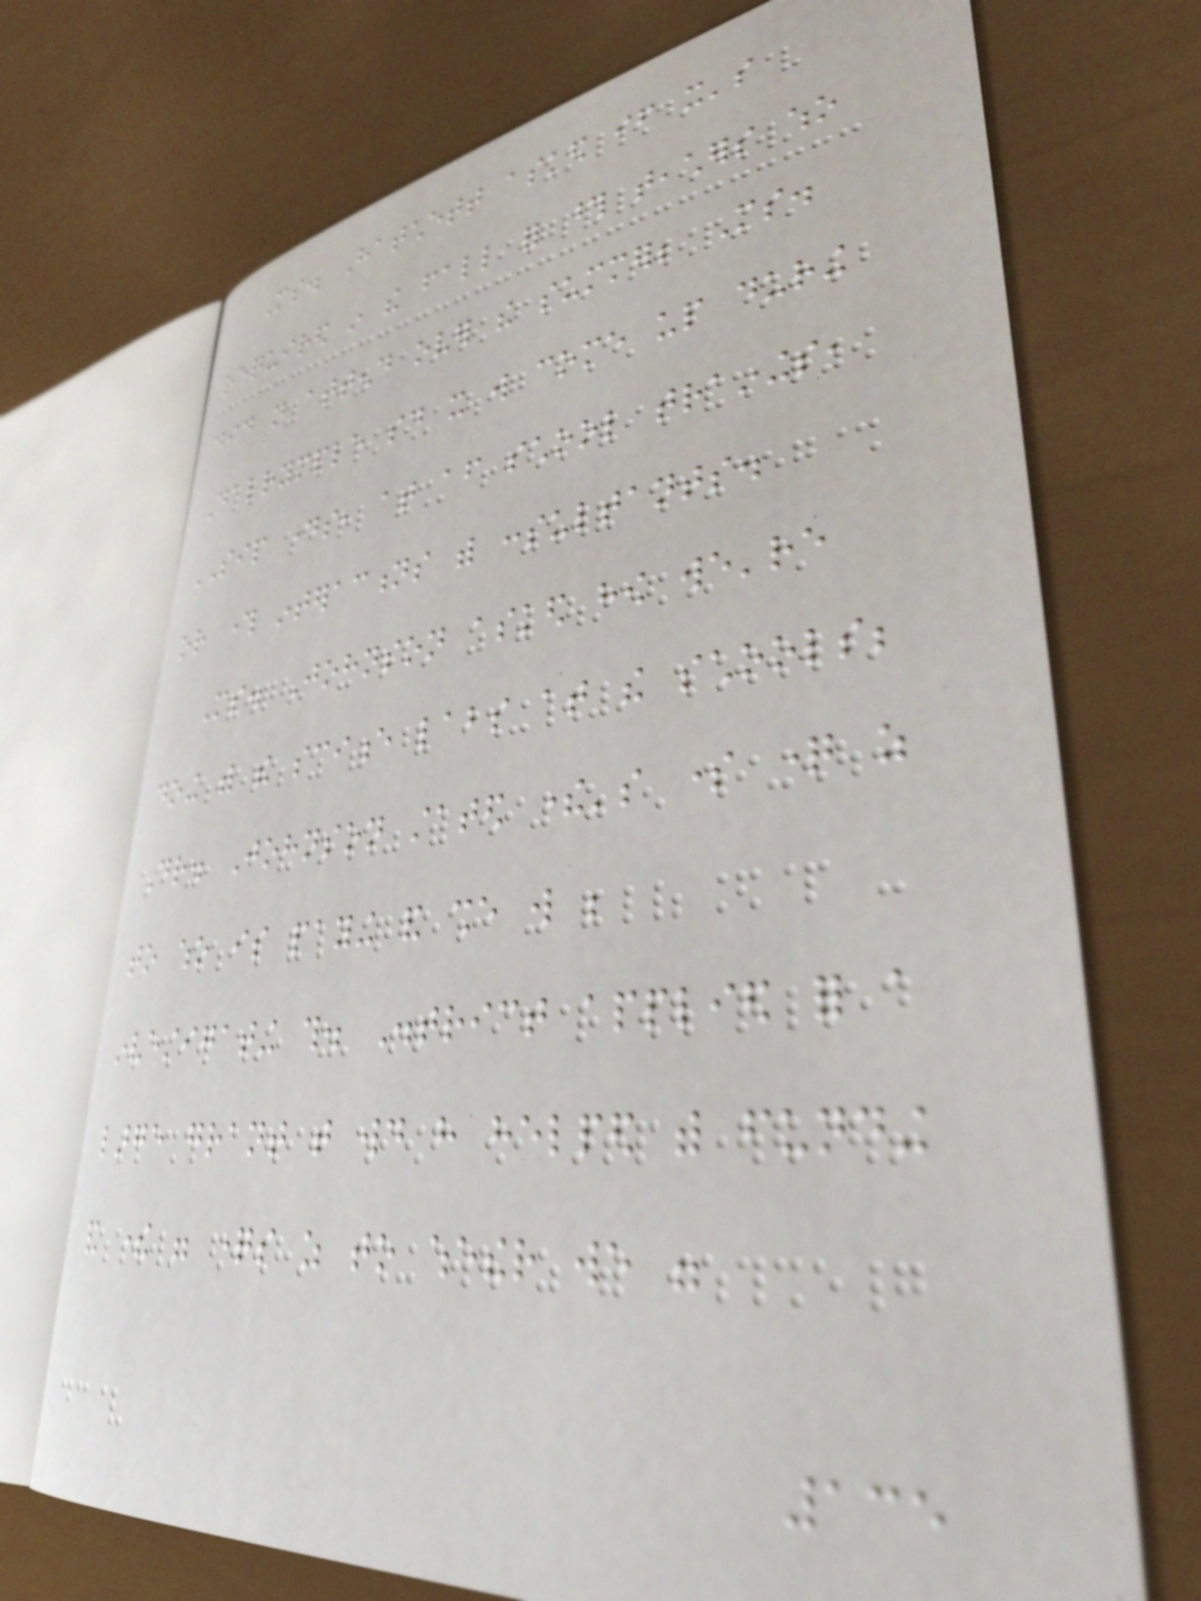Ms. Hatchett asked if it's
required in the fall for those teachers who
did not attend over the summer; Ms.
Dalrymple said it will come up during
SIP days, at after school trainings,
or through interactions with consultants.
Ms. Johnson asked how we're
doing with the science labs at the schools;
Dr. Johnson stated there's some question as
to who is paying and she will be
investigating this. District applied for a
large grant that would have helped with funding
and there were questions as to whether we were
135
